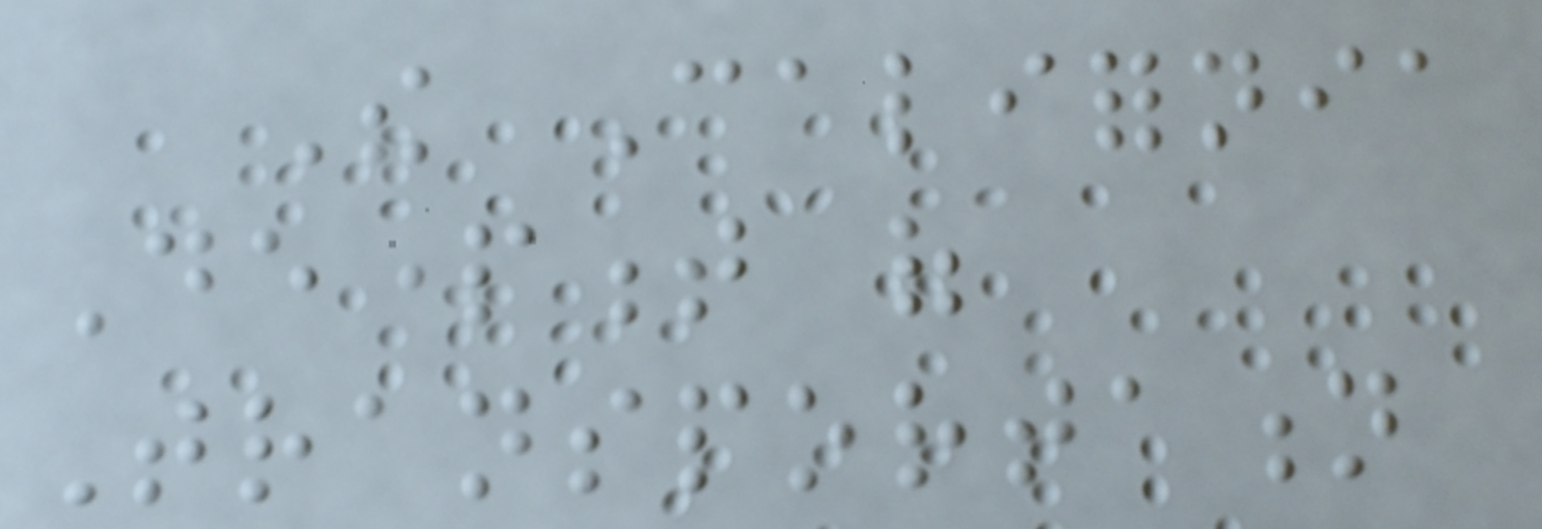The California
Department of
Transportation
